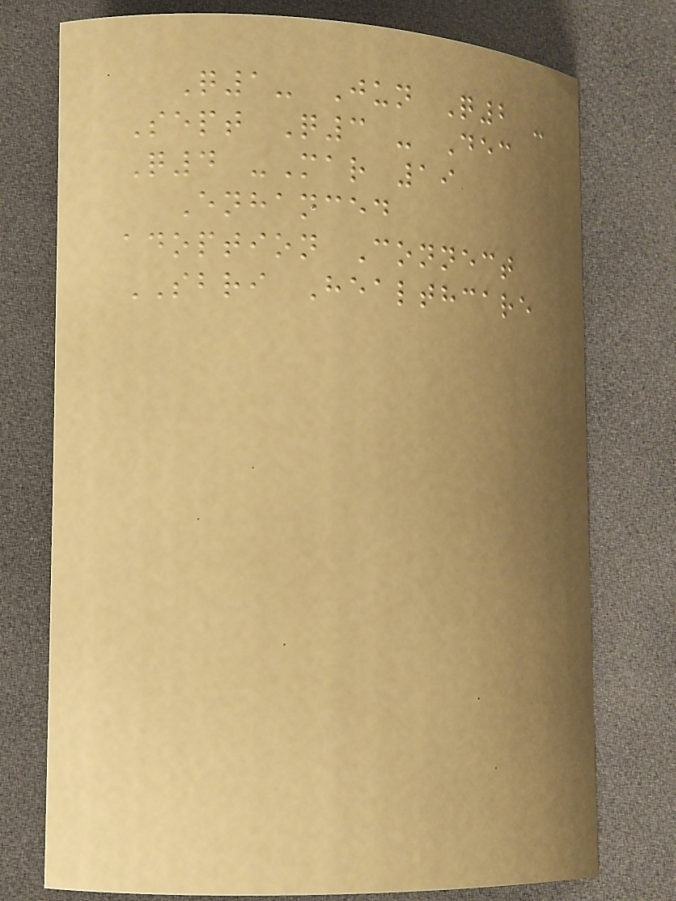Q1- Jun Q2 -
Sept Q3 - Dec
Q4 -Mar 19
Enhanced
adoption Connect
SBRI Healthcare
